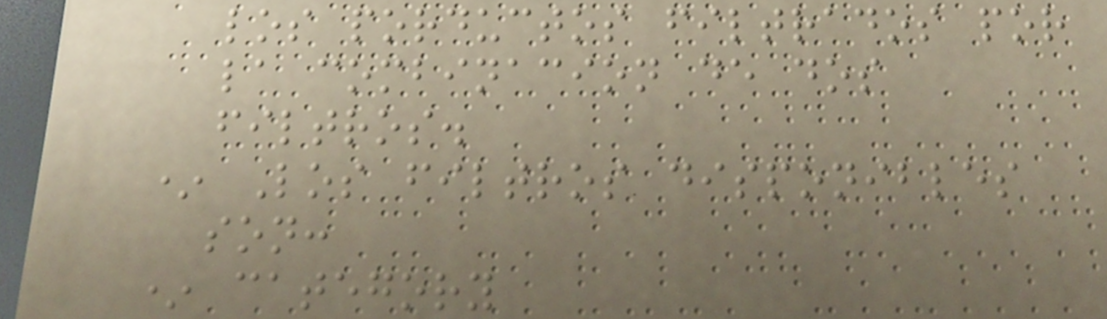los porductos filtrados por
la combinacion de dos
filtros.
* Los filtros disponibles
son:
* category
